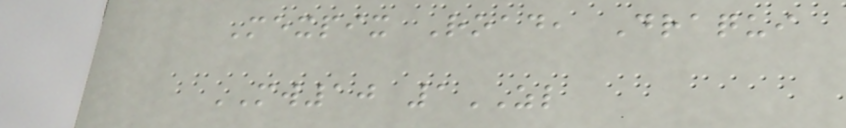Mexpix Road, Draqui
MW10 1ZL
